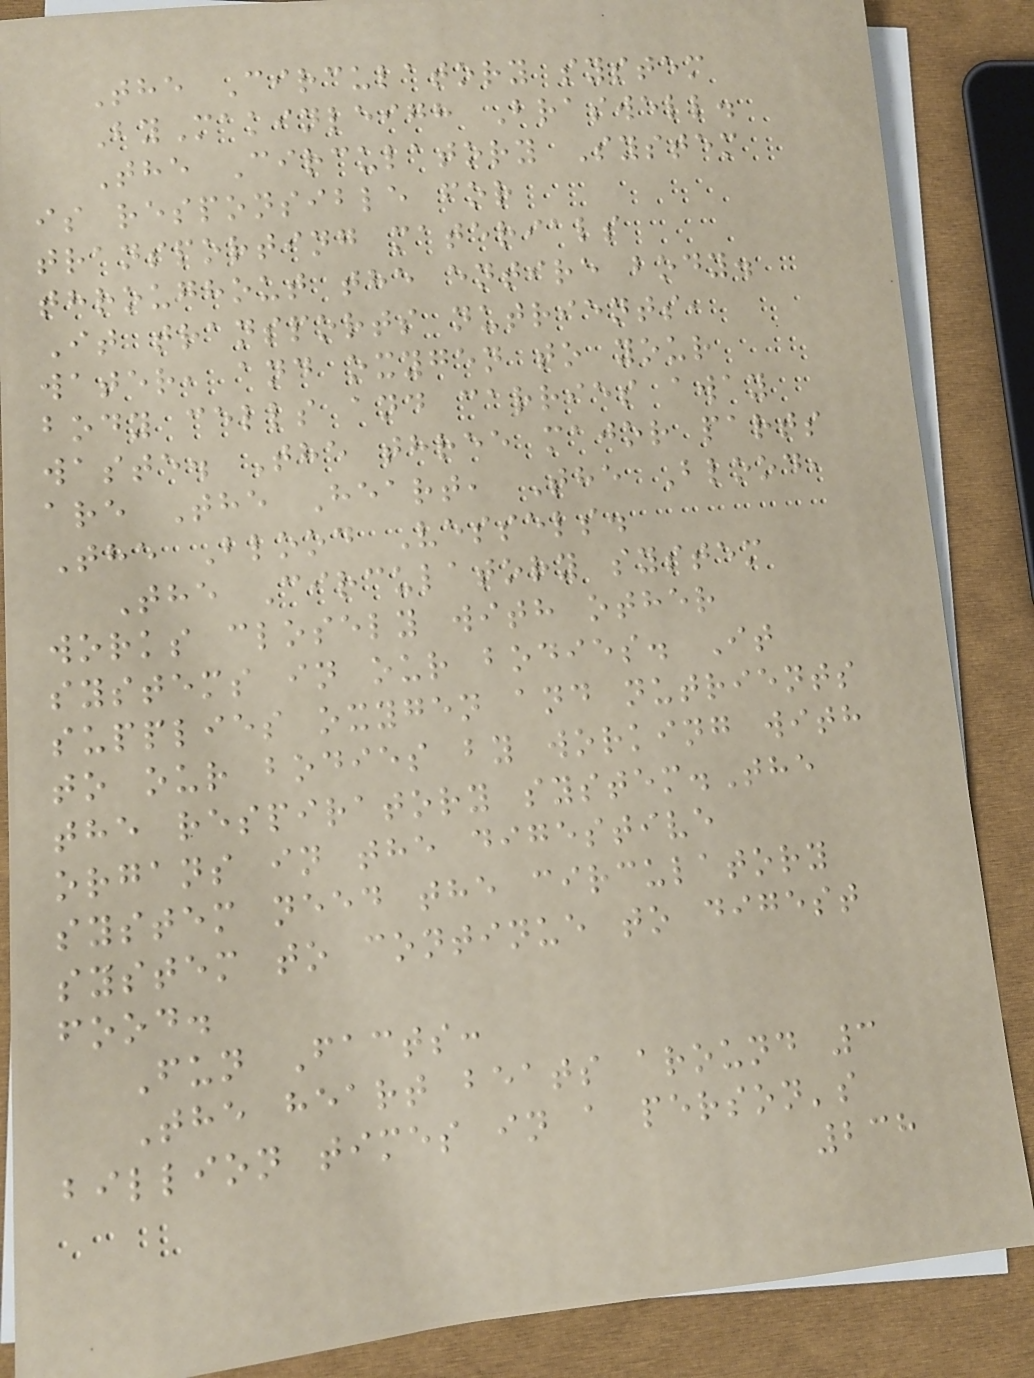The Circulatory system
ByMakinleigh Braswell.
The Circulatory System
is responsible for
transporting materials
throughout the entire body.
It transports nutrients,
water, and oxygen to your
body cells and carries away
waste. The three major parts
are The Heart, The Blood,
The Blood Vessels.
The Circulatory system
works closely with other
systems in our bodies. It
supplies oxygen and nutrients
to our bodies by working with
the respiratory system.The
organs in the digestive
system need the circulatory
system to continue to digest
food.
Fun Facts:
The heart beats around 3
billion times in a person's
238
